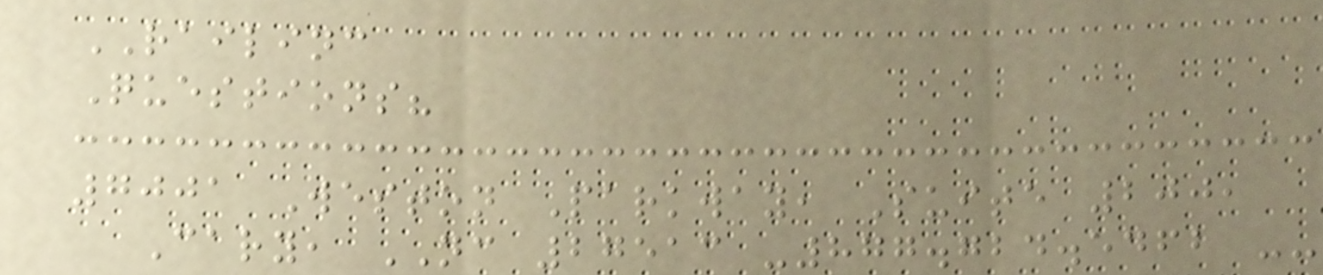RAILINC
Questions?
7001 Weston Parkway, Suite 200,
Cary, NC 27513 -877.724.5462 --
